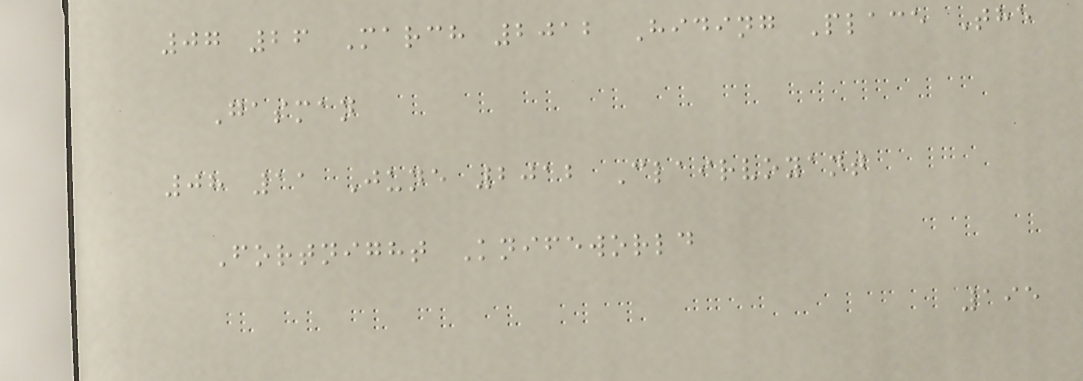07 26 March 2012 Hiding Place The
Gasman
08 11 June 2012 Clairvoyant
Fortnight Knifeworld
195
